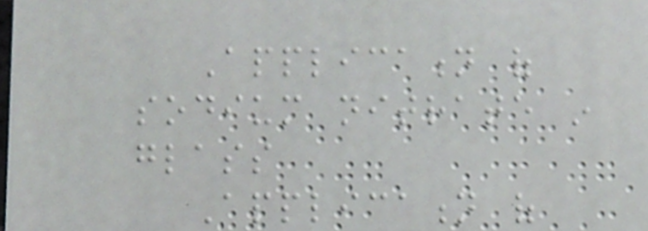Application of
sodium nitrate in
glass
Application of
